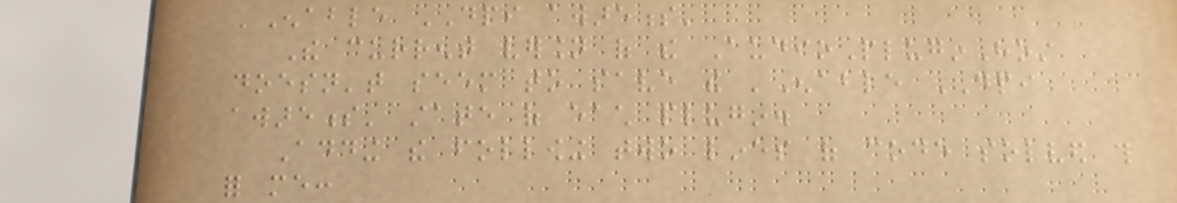'Enable DPI awareness'
The current version of the AudioPluginHost
doesn't seem to save the 'Enable DPI
awareness' state of each plugin.
Adding the following two lines of code solved this
for me:
